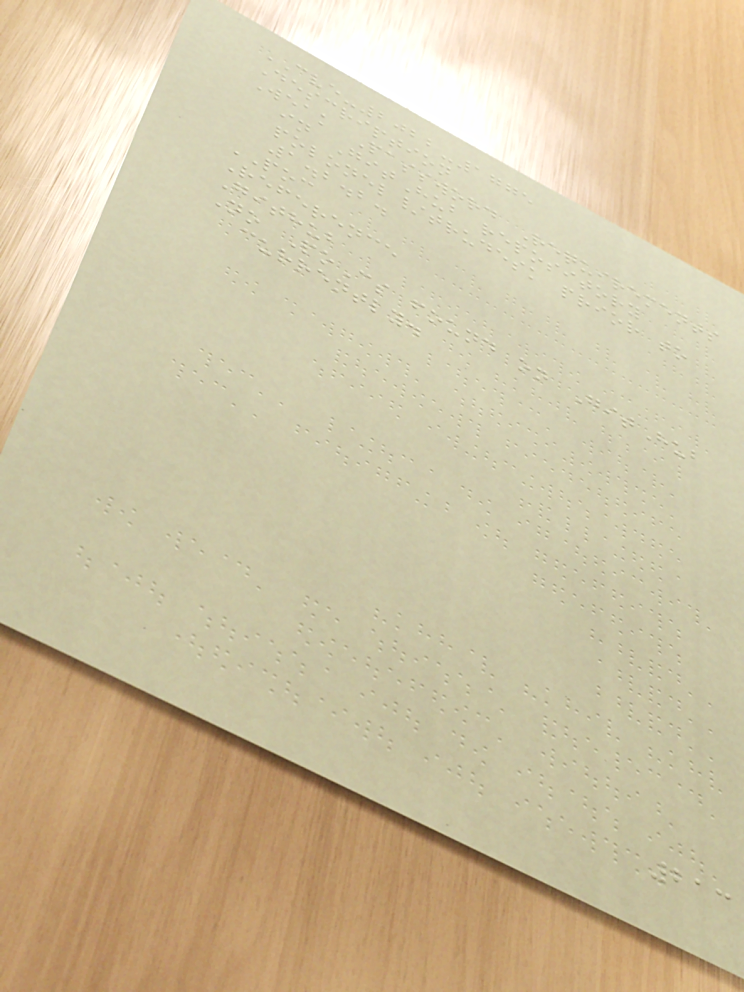CVE-2022-1775
Description
Weak Password Requirements
in GitHub repository
polonel/trudesk prior to
1.2.2.
POC
Reference
Github
No PoCs found on GitHub
currently.
213
